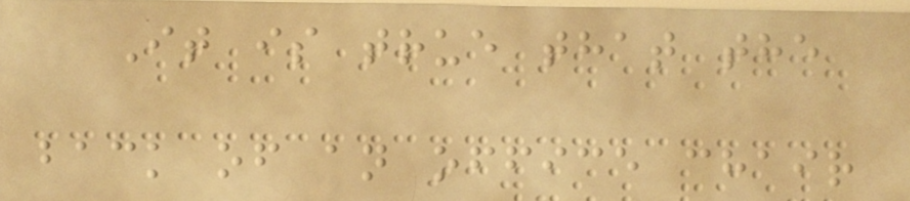It is true that the
back of an office chair
